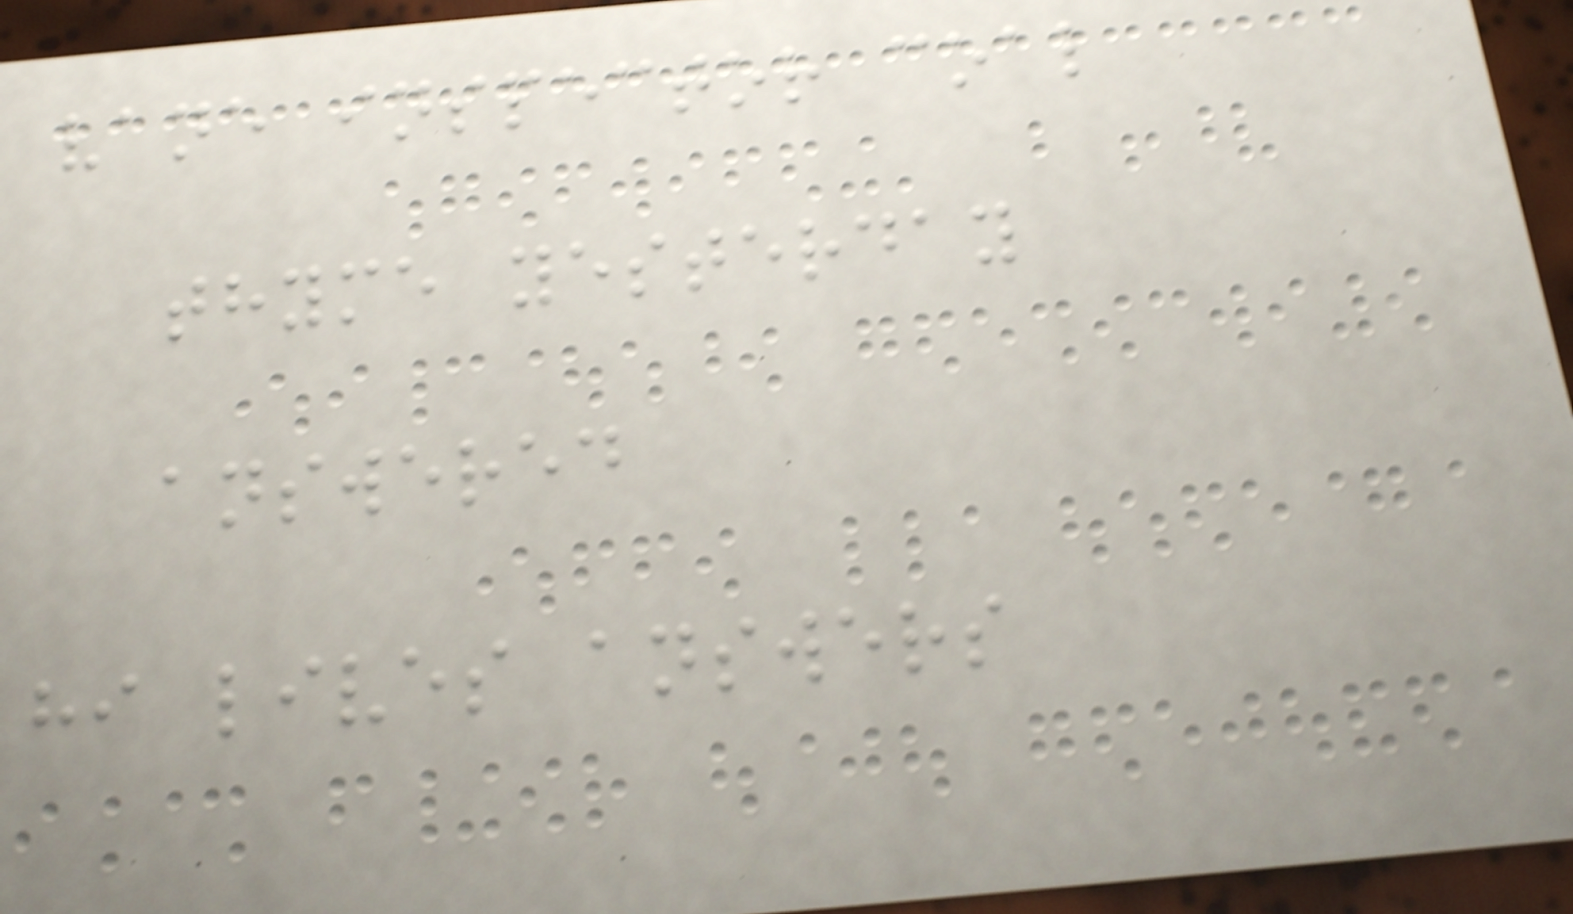vane inspector coal
thyme yesterday
answered
hi lives answers
